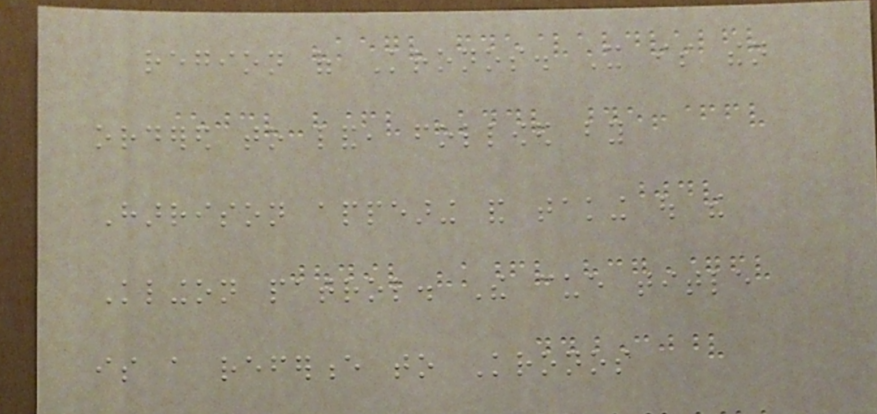region of Kronos. It is then
ordered to land, followed by
Harrison appearing and taking out the
Klingon patrol. The cue title
is a reference to Kronos
